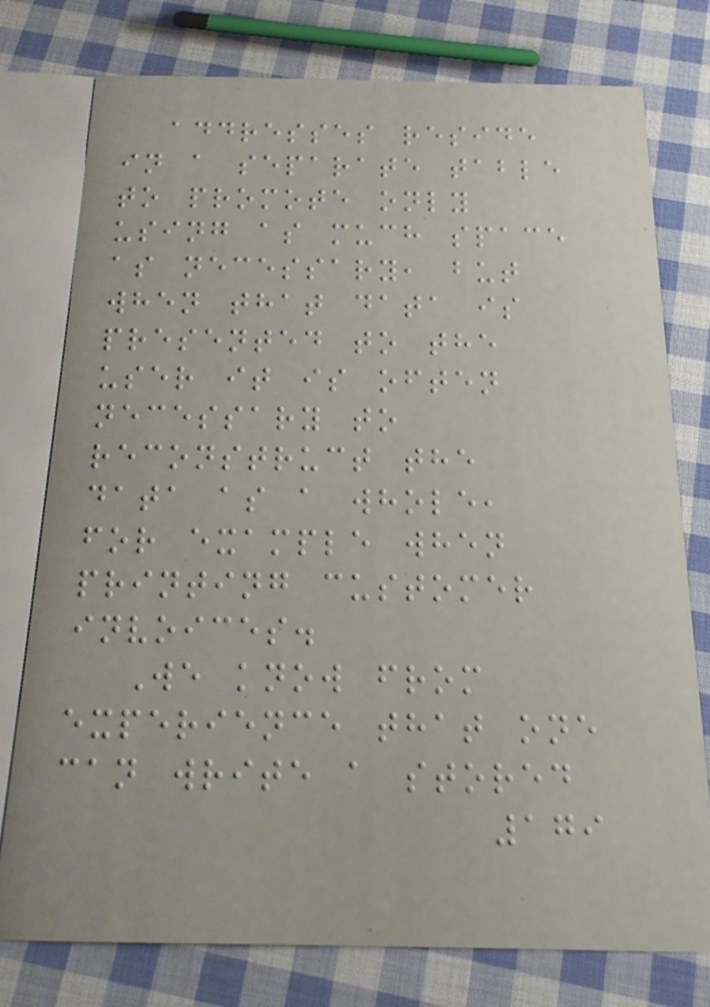addresses reside
in a separate table
to promote only
using as much space
as necessary, but
when that data is
presented to the
user it is often
necessary to
reconstruct the
data as a whole,
for example when
printing customer
invoices.
We know from
experience that one
can write a stored
179
